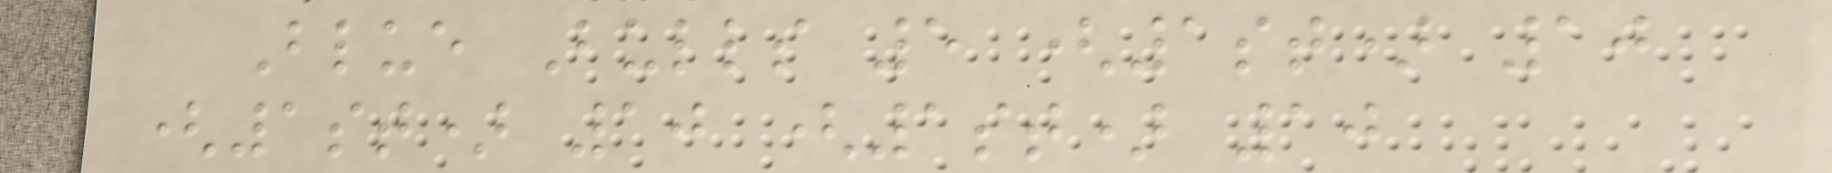Blue Bulls 5 (1st) 10
(1st) 10 (1st) 10
